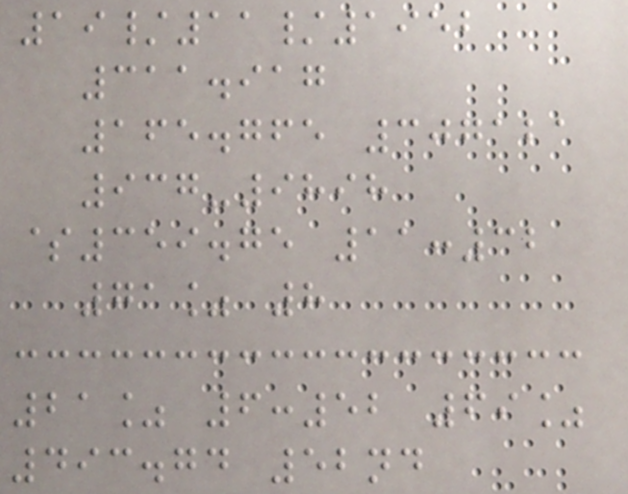19/11/1952
311.917
165.765 307121
937-9898
$359.75 11:32
71% 8
21% 6:52 69%
493.74 52nd
